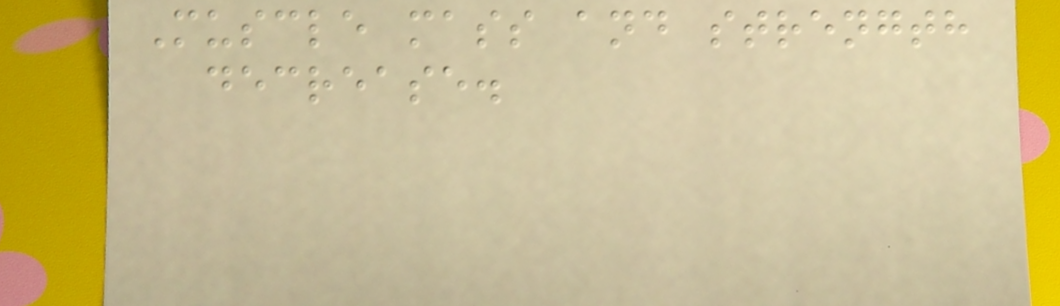Muscle mass and strength
decrease.
